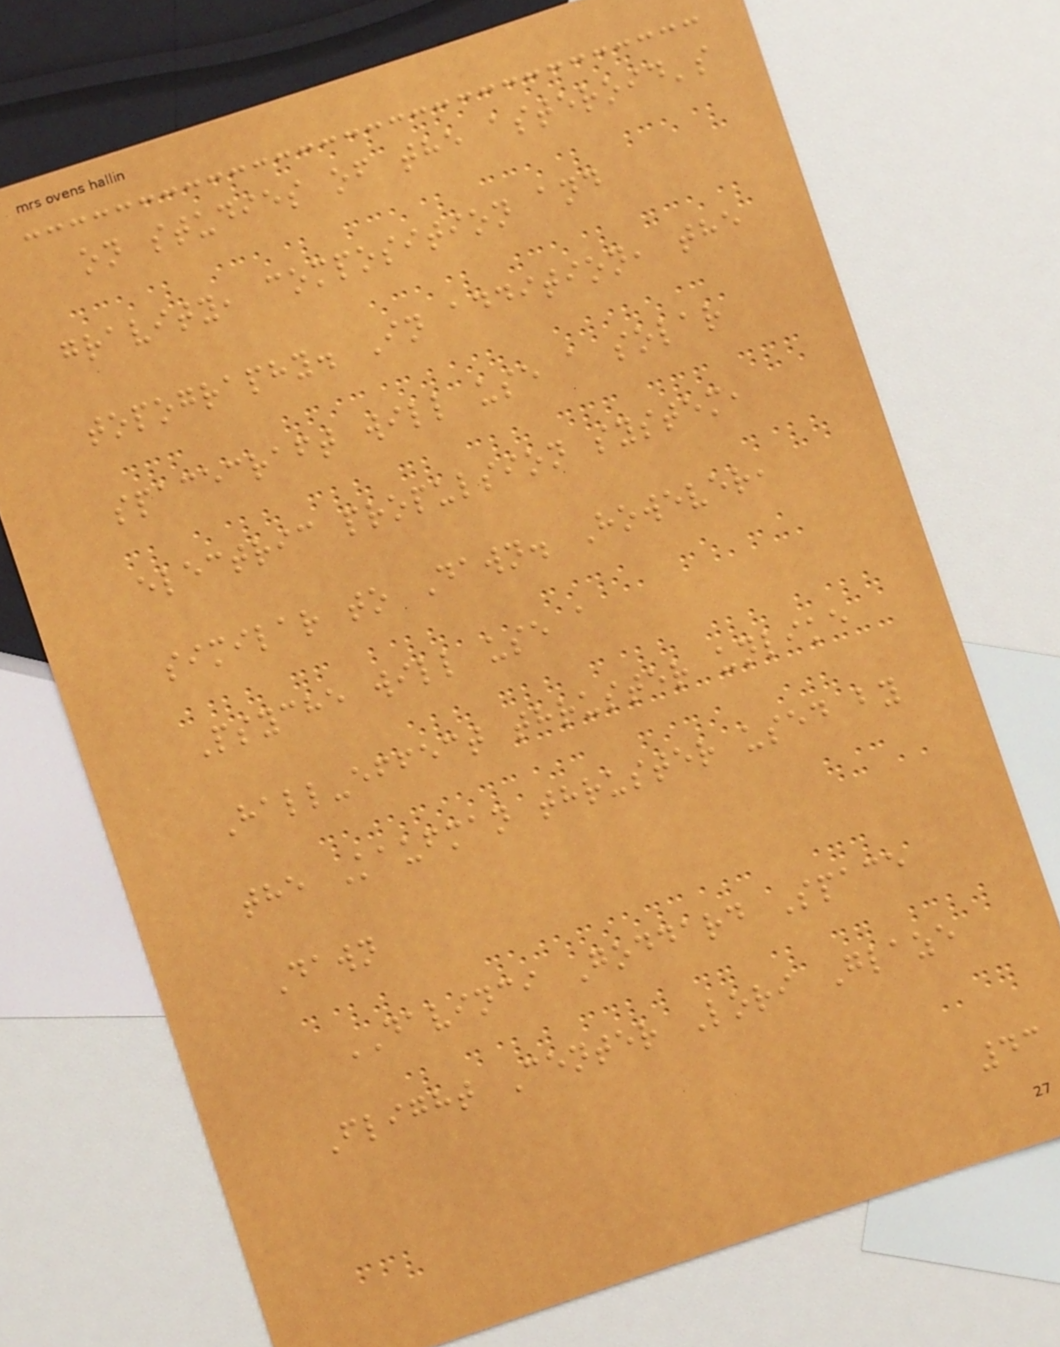on studies of the asteroid's
gravity, composition and
topography. In addition, the
spacecraft will use a solar
electric propulsion system,
similar to Dawn. However,
Psyche will use a
Hall-effect thruster unlike
the Kaufman thruster used by
Dawn
DAVINCI Goddard Space
Flight Center Lori Glaze
43
